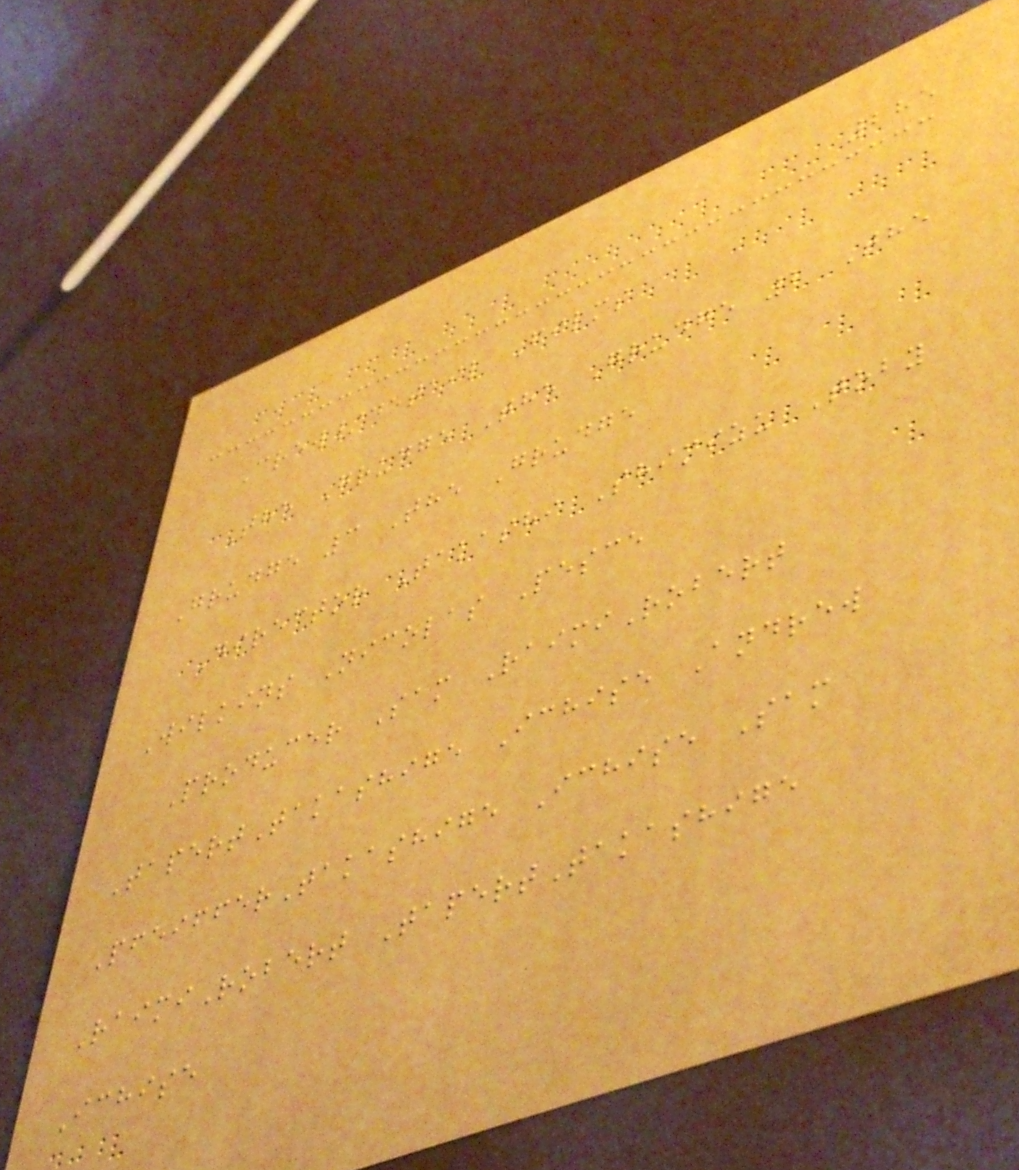285
Crew/detail Films
The Grudge The Grudge 2 The
Grudge 3 The Grudge
Director Takashi Shimizu Toby
Wilkins Nicolas Pesce
Producer Sam RaimiRobert
TapertTakashige Ichise Andrew
PfeifferTakashige Ichise Sam
RaimiRobert TapertTakashige
Ichise
